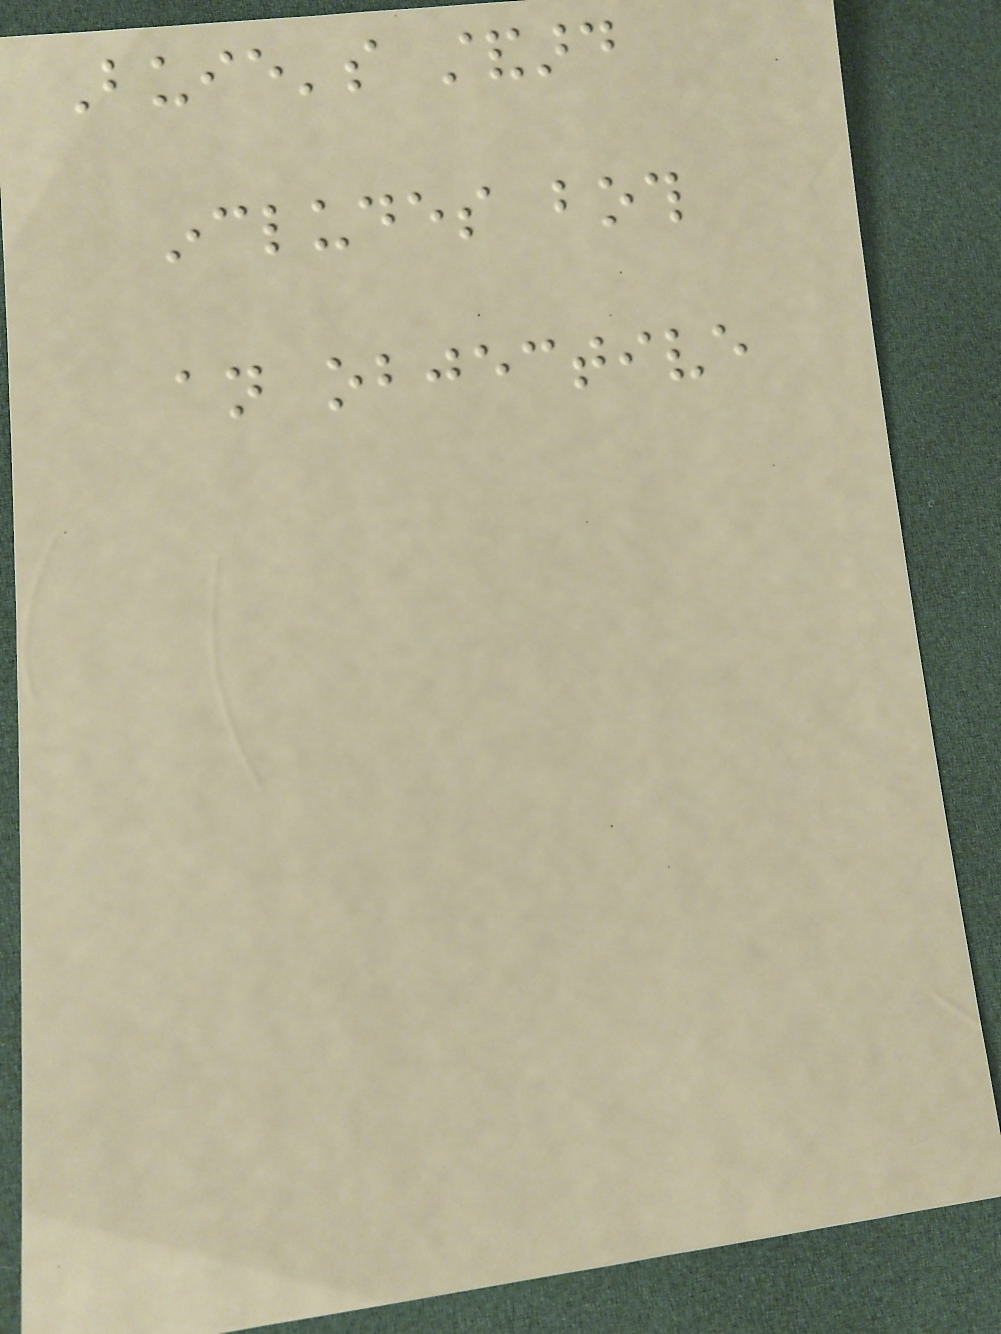Buie's standard
includes both
an objective
